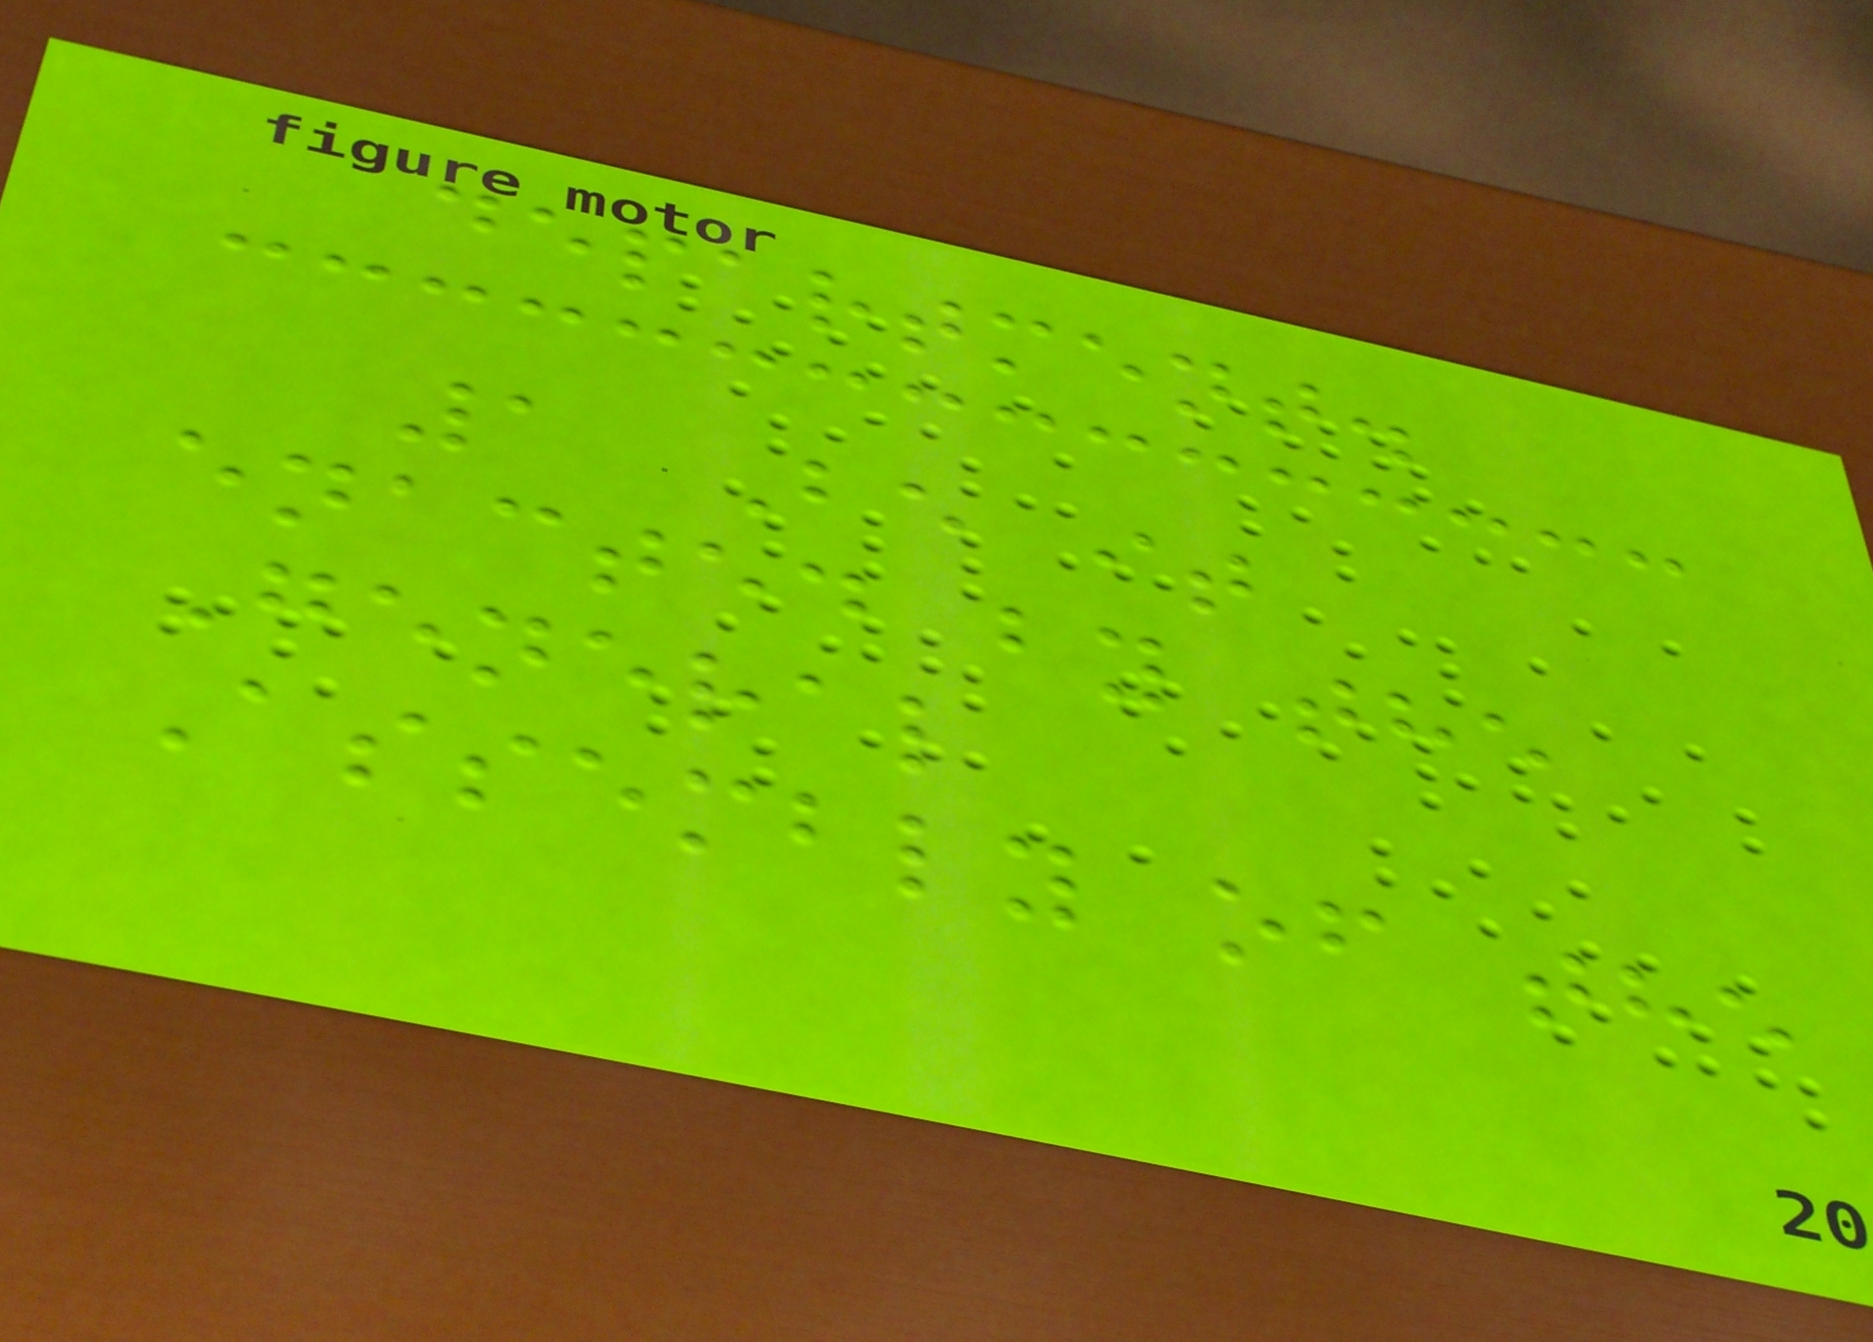department.
1 Be it
enacted by the
General
Assembly of the
